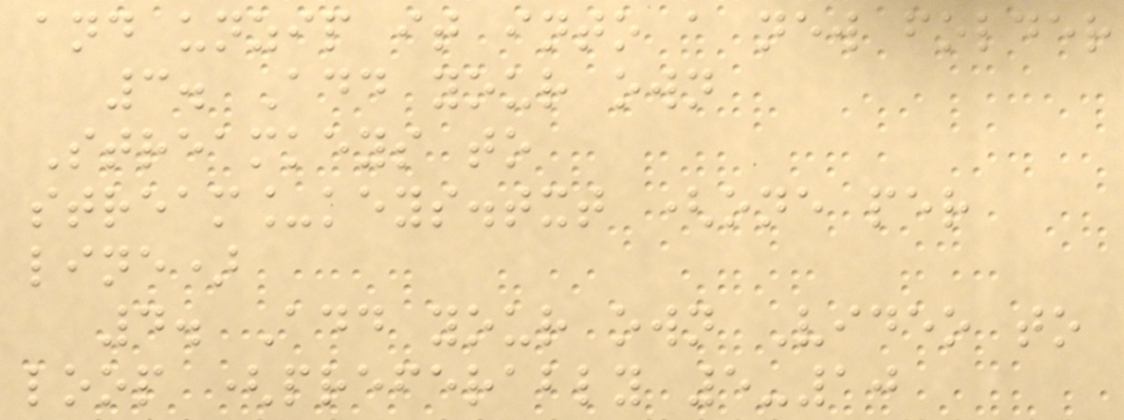and unzip it into a new folder
3. Add your own
Streamkeys to
stream_keys.txt (one per
line)
4. Add your own Video to
loop (preferably 5-10
